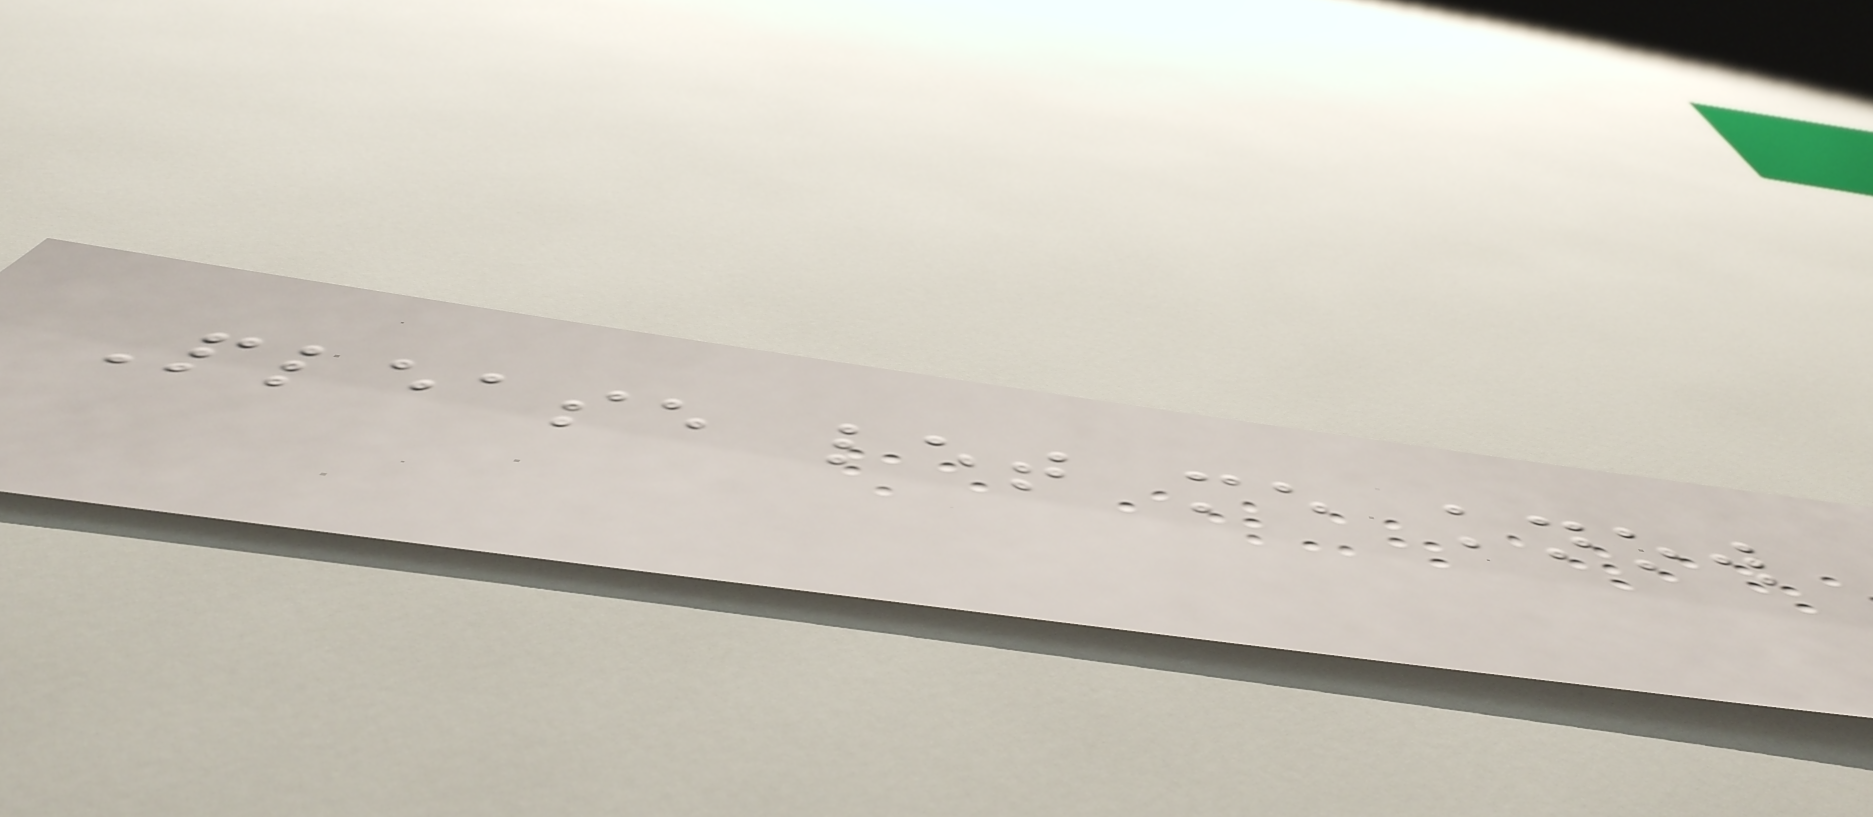Please let me know
